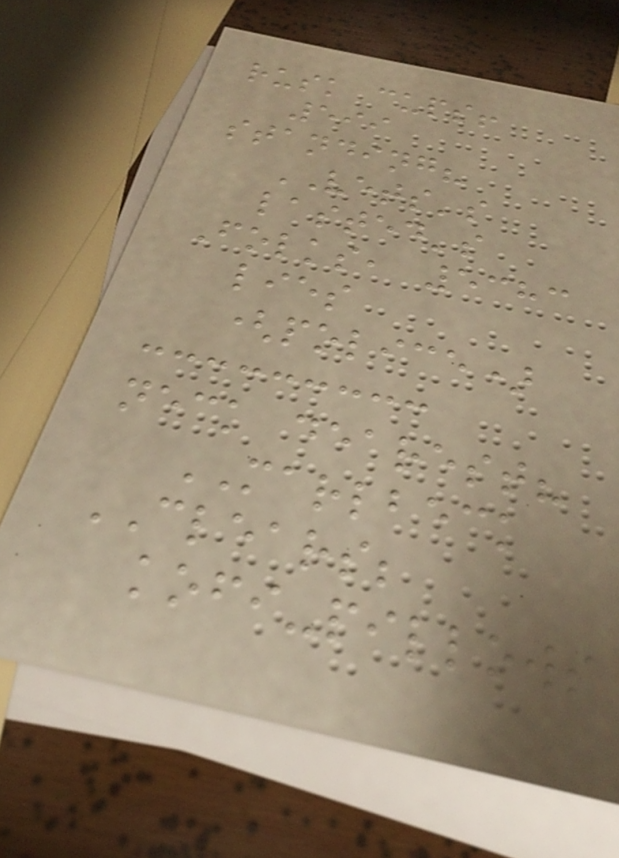rusk cups!
599
standing?
VETS's
lasted's
Folks, 5383
lies
(police)
neck dearest?
MARLBECK
CLEARS;
kofi-pillows
